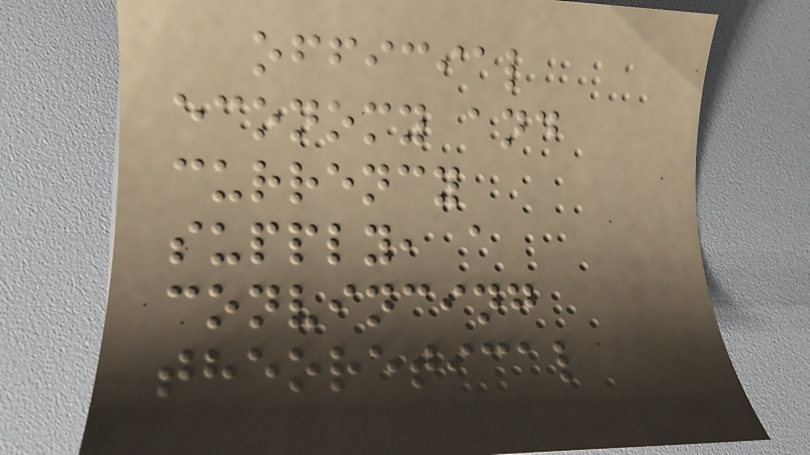official
economy and
currency
supply, a
convincing
theoretical
